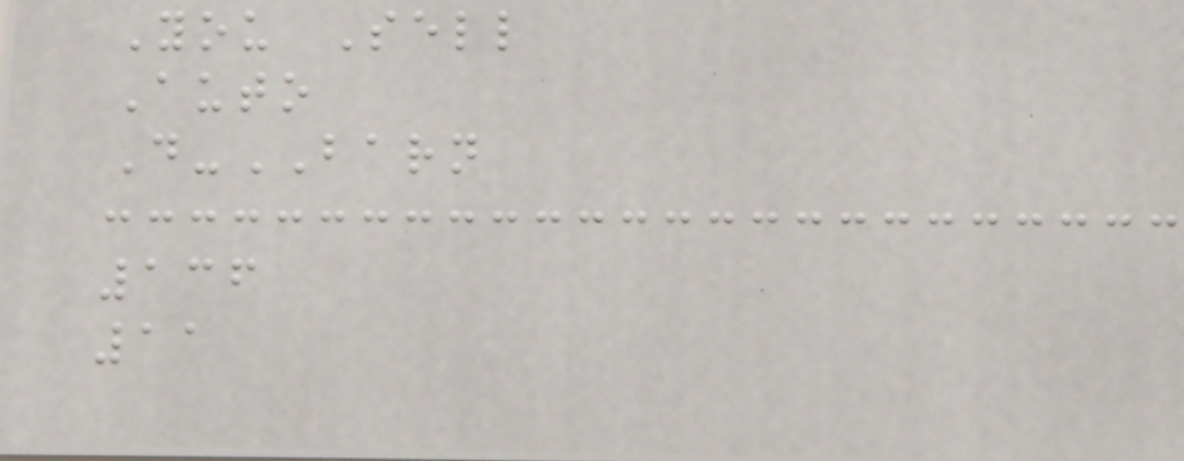You Sell
Auto
D-BARN
136
11
